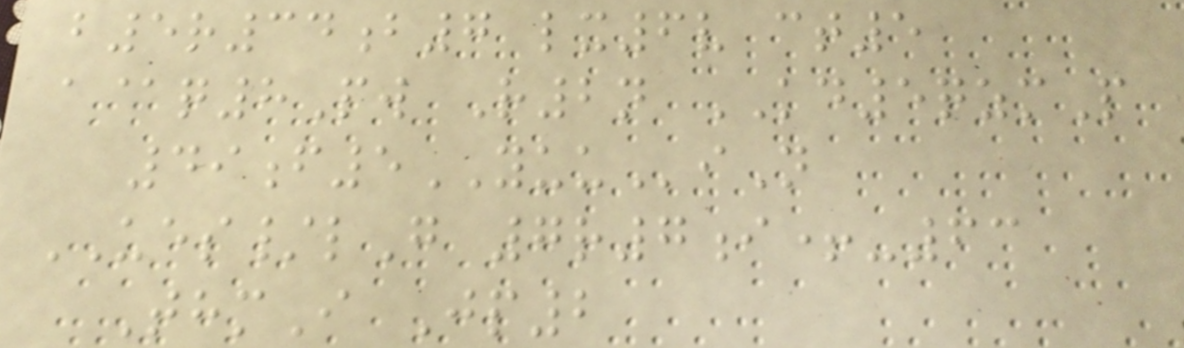b5r34b7 lx6v ct5
a@q8Pw R2n KD5qzmP
49f5YUUiN
UES/lG 7r7i+-63
ThmI Jp2
